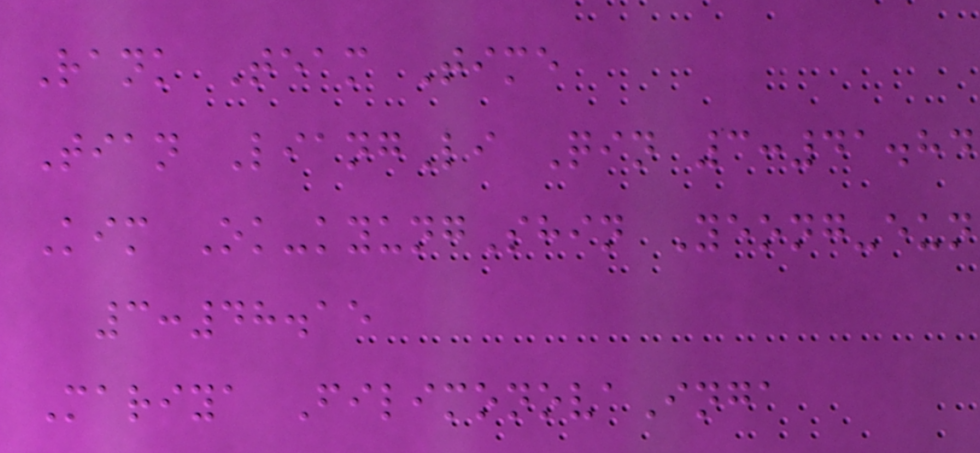Rank Team Time
Tian LiangLi Qin 3:41.84
Kim Ok-kyungShin Yeong-eun
3:48.15
Mariya FilimonovaInga
